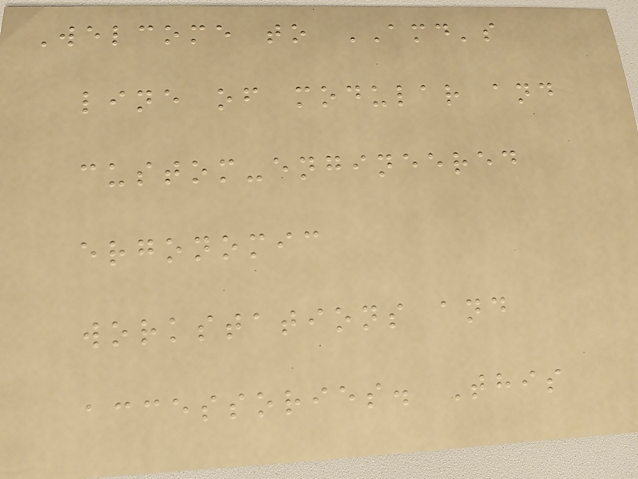Welcome to AMD's
line of modular and
custom-engineered
ergonomic
workstations and
accessories. This
